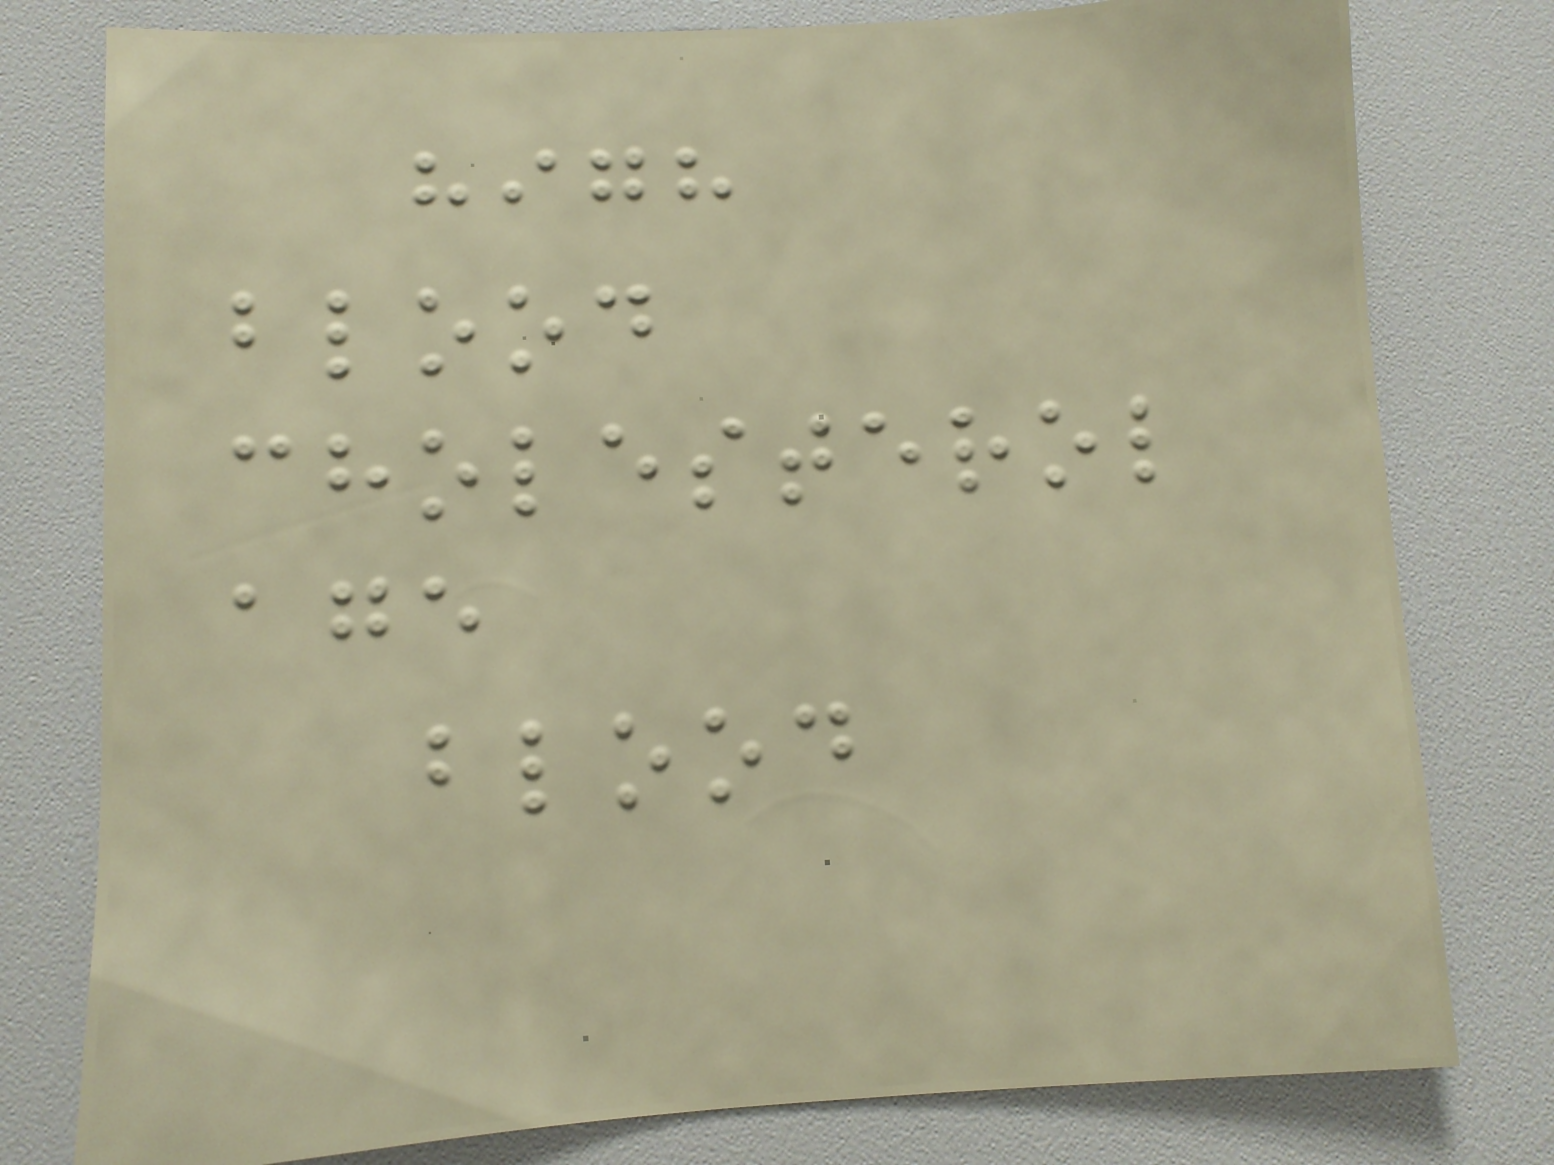high
blood
cholesterol
age
blood
